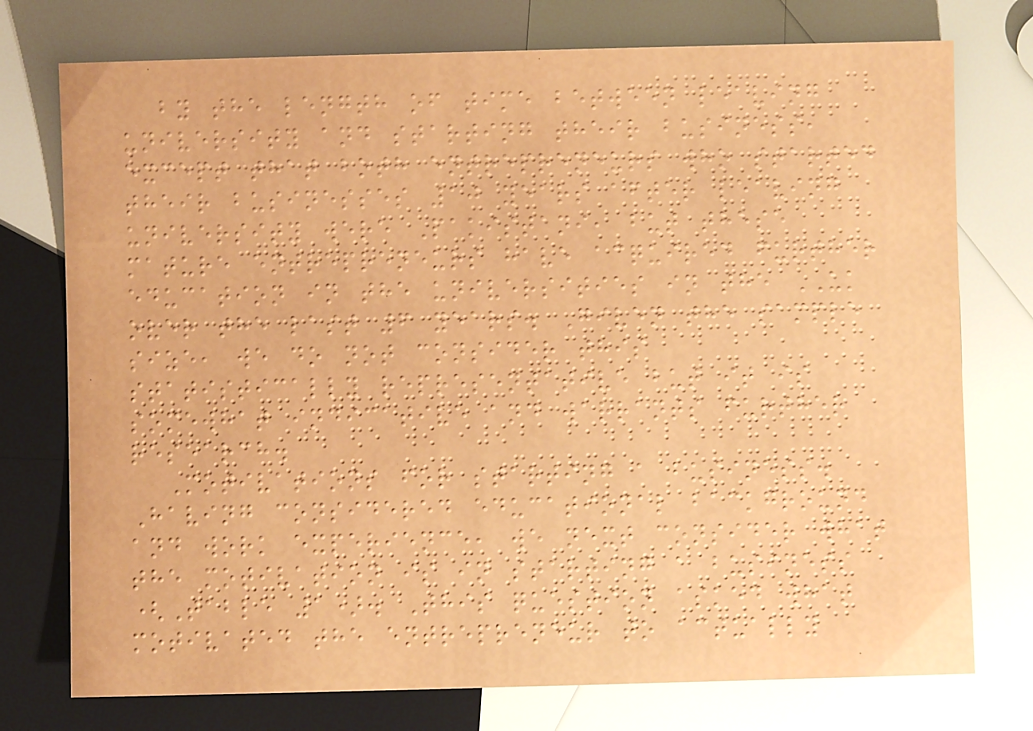by the length of time between leaving
university and starting their business,
except that both entrepreneurs who started
their businesses 10 years after leaving
university were Pakistani, but these
mature entrepreneurs have acquired further
education in the universities in the UK
over the last 6 years. Given the sample
size, we do not consider this
statistically representative but it is
somewhat indicative and warrants further
research.
Motivations for starting a business.
Having considered educational background
and work experience, we next consider what
the motivation is in starting a business
(Table 1). This question asked what
motivated the entrepreneur to actually
